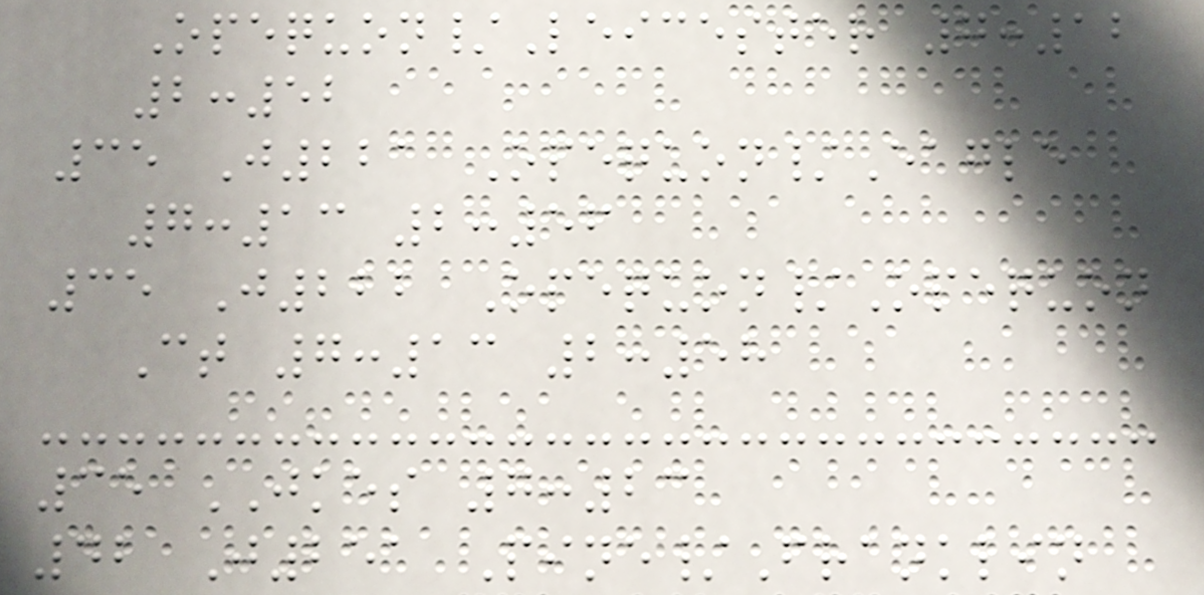Opequon/Leicester 7:12
2:52
35 J221 Opequon/Eagle
7:13 2:56
35 J222 Opequon/Opequon
Ct 7:13 2:58
35 JKES 7:23
42 J251 Pine/Franklin
